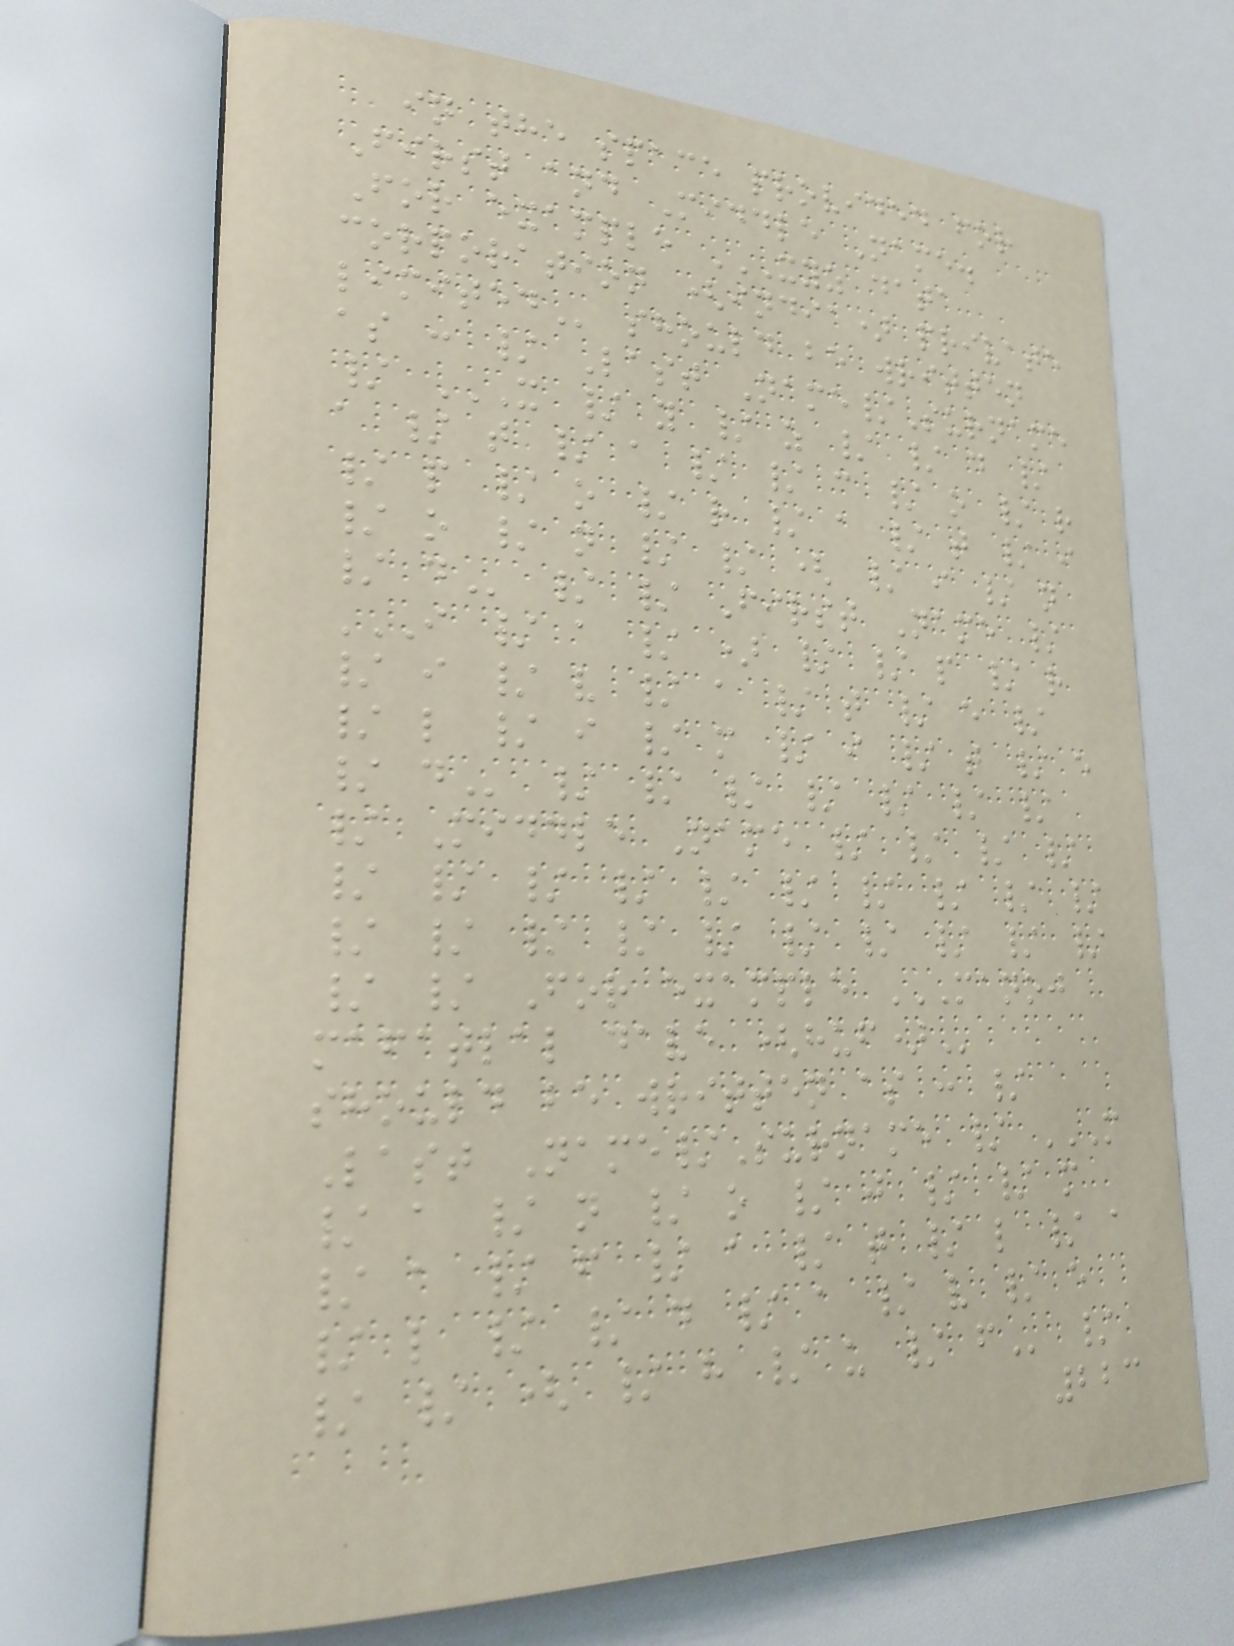in the space provided for
First and Middle Name.
For example XYZ DATA
CORPORATION (INDIA) PRIVATE
LIMITED should be written
as : / Last Name/Surname
/ X / Y / Z / / D /
A / T / A / / C / O / R
/ P / O / R / A / T / I
/ O / N / / ( / I / N
/ D / / First Name /
I / A / ) / / P / R
/ I / V / A / T / E /
/ L / I / M / I / T / E
/ D / / / / / / /
/ Middle Name / / / /
/ / / / / / / / / /
/ / / / / / / / / /
/ / For example MANOJ
MAFATLAL DAVE (HUF)
should be written as : /
Last Name/Surname / M
/ A / N / O / J / / M
/ A / F / A / T / L / A
/ L / / D / A / V / E
/ / ( / H / U / F /
223
